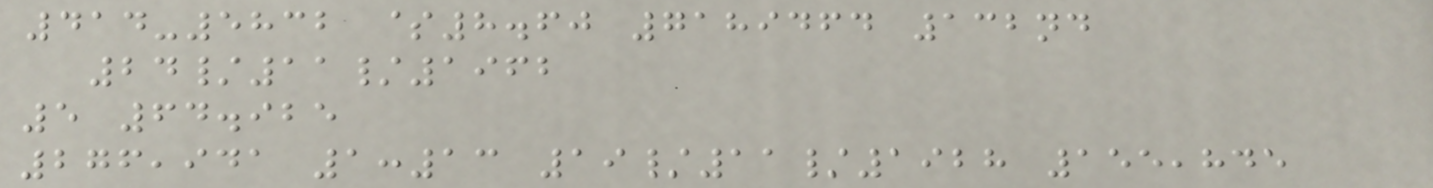414-5832 $8.60 7189464 132nd
24/11/1962
5 64.925
276,941 1:13 19/11/1928 155,845
